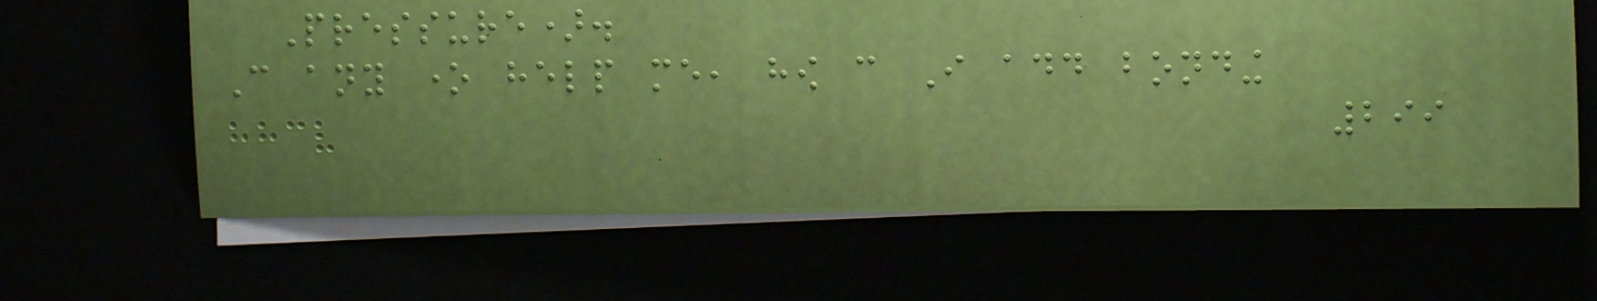Pressure).
Can any one help me, how can I add bonding
299
